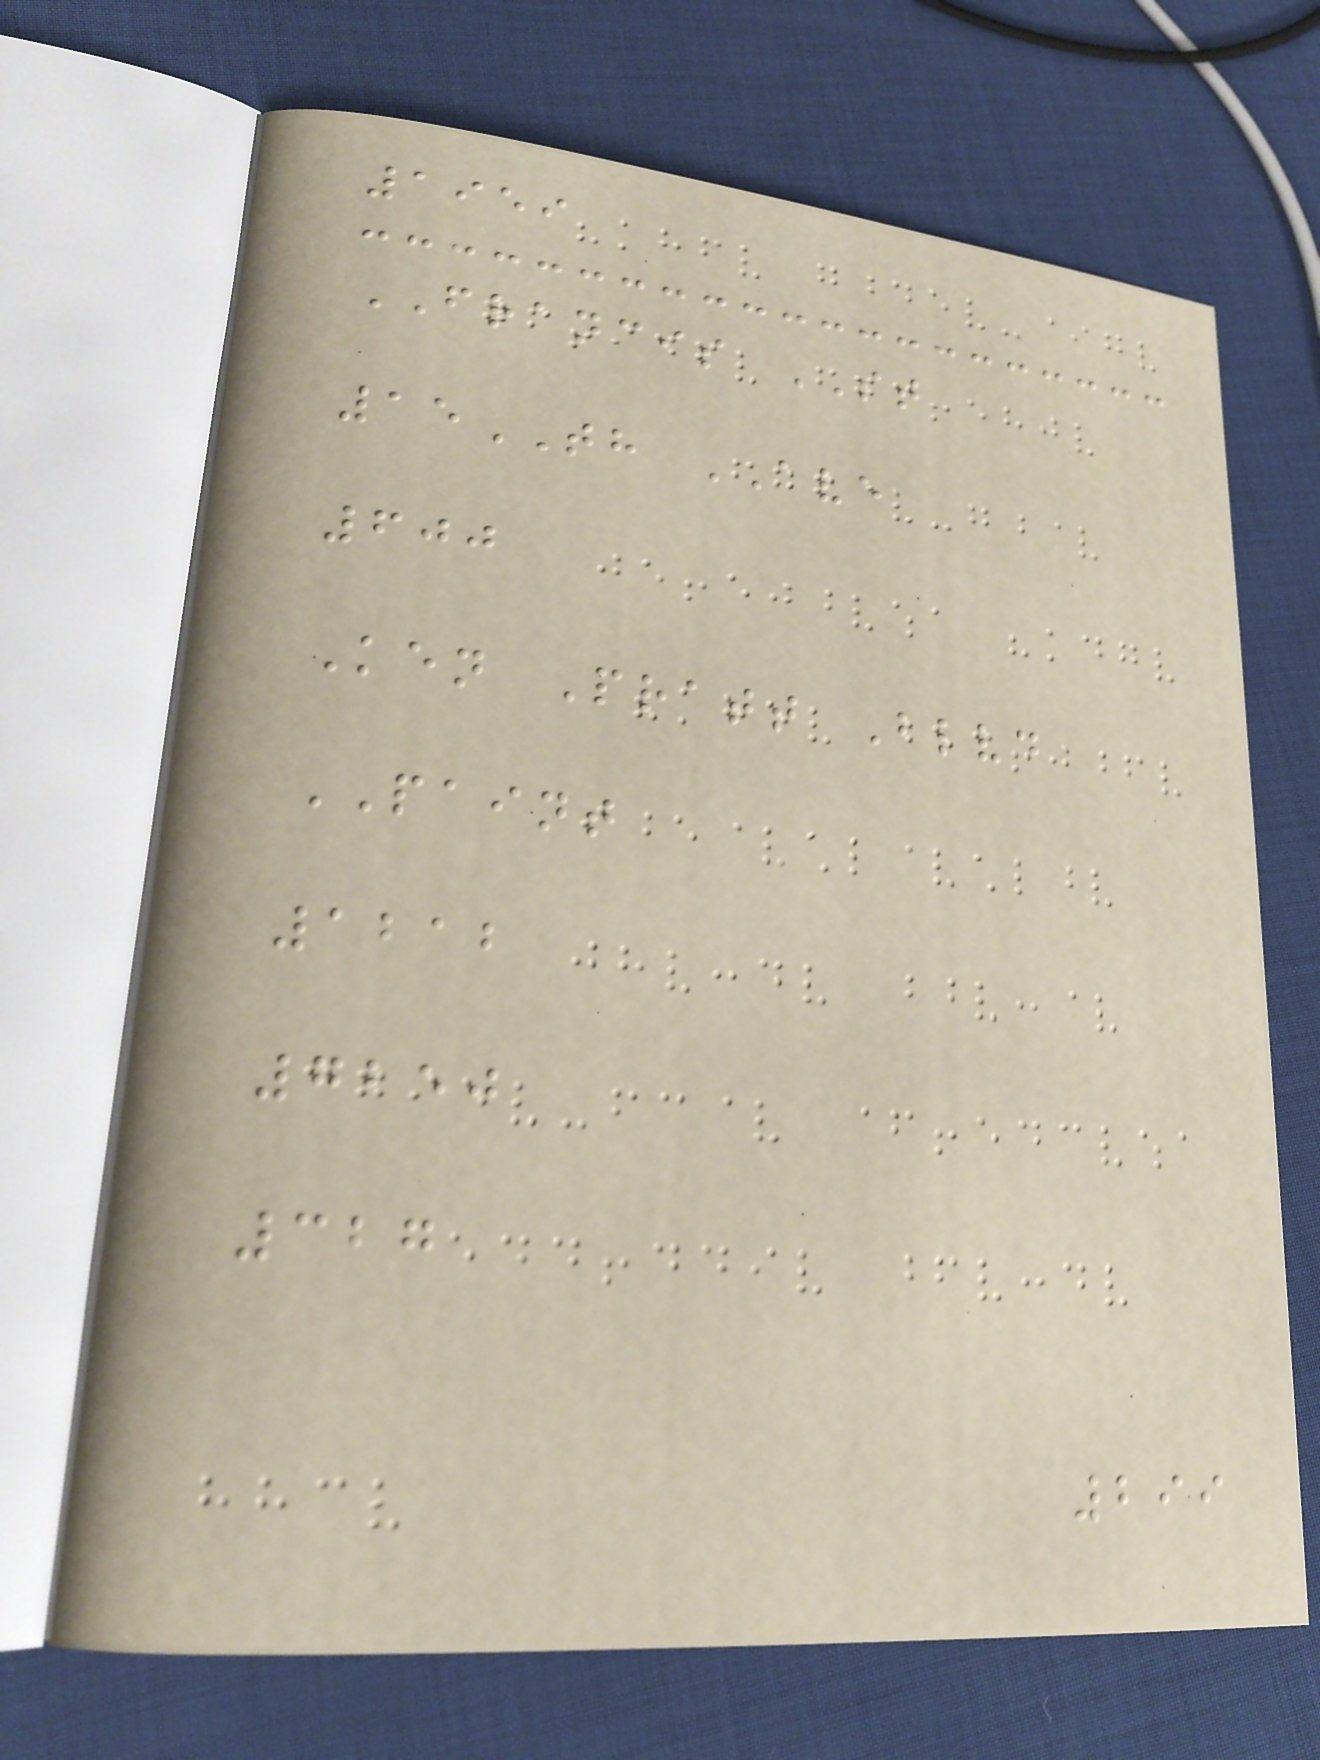1959
FRANCIS ST
15TH AVE
600
Ken Pratt Blvd
PAINT
1212
7250
327
299
